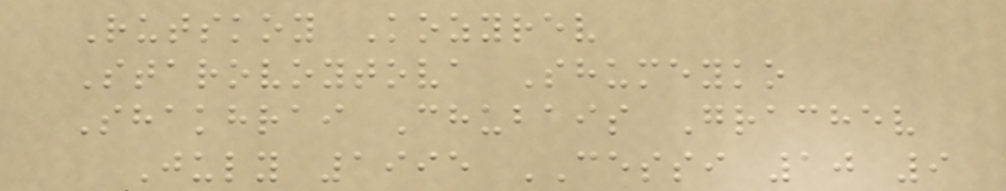Rutskoy Kozyrev
Starovoytova Shumeyko
Shakhrai Chubais Grachev
July 1995 CESSI 10 9
